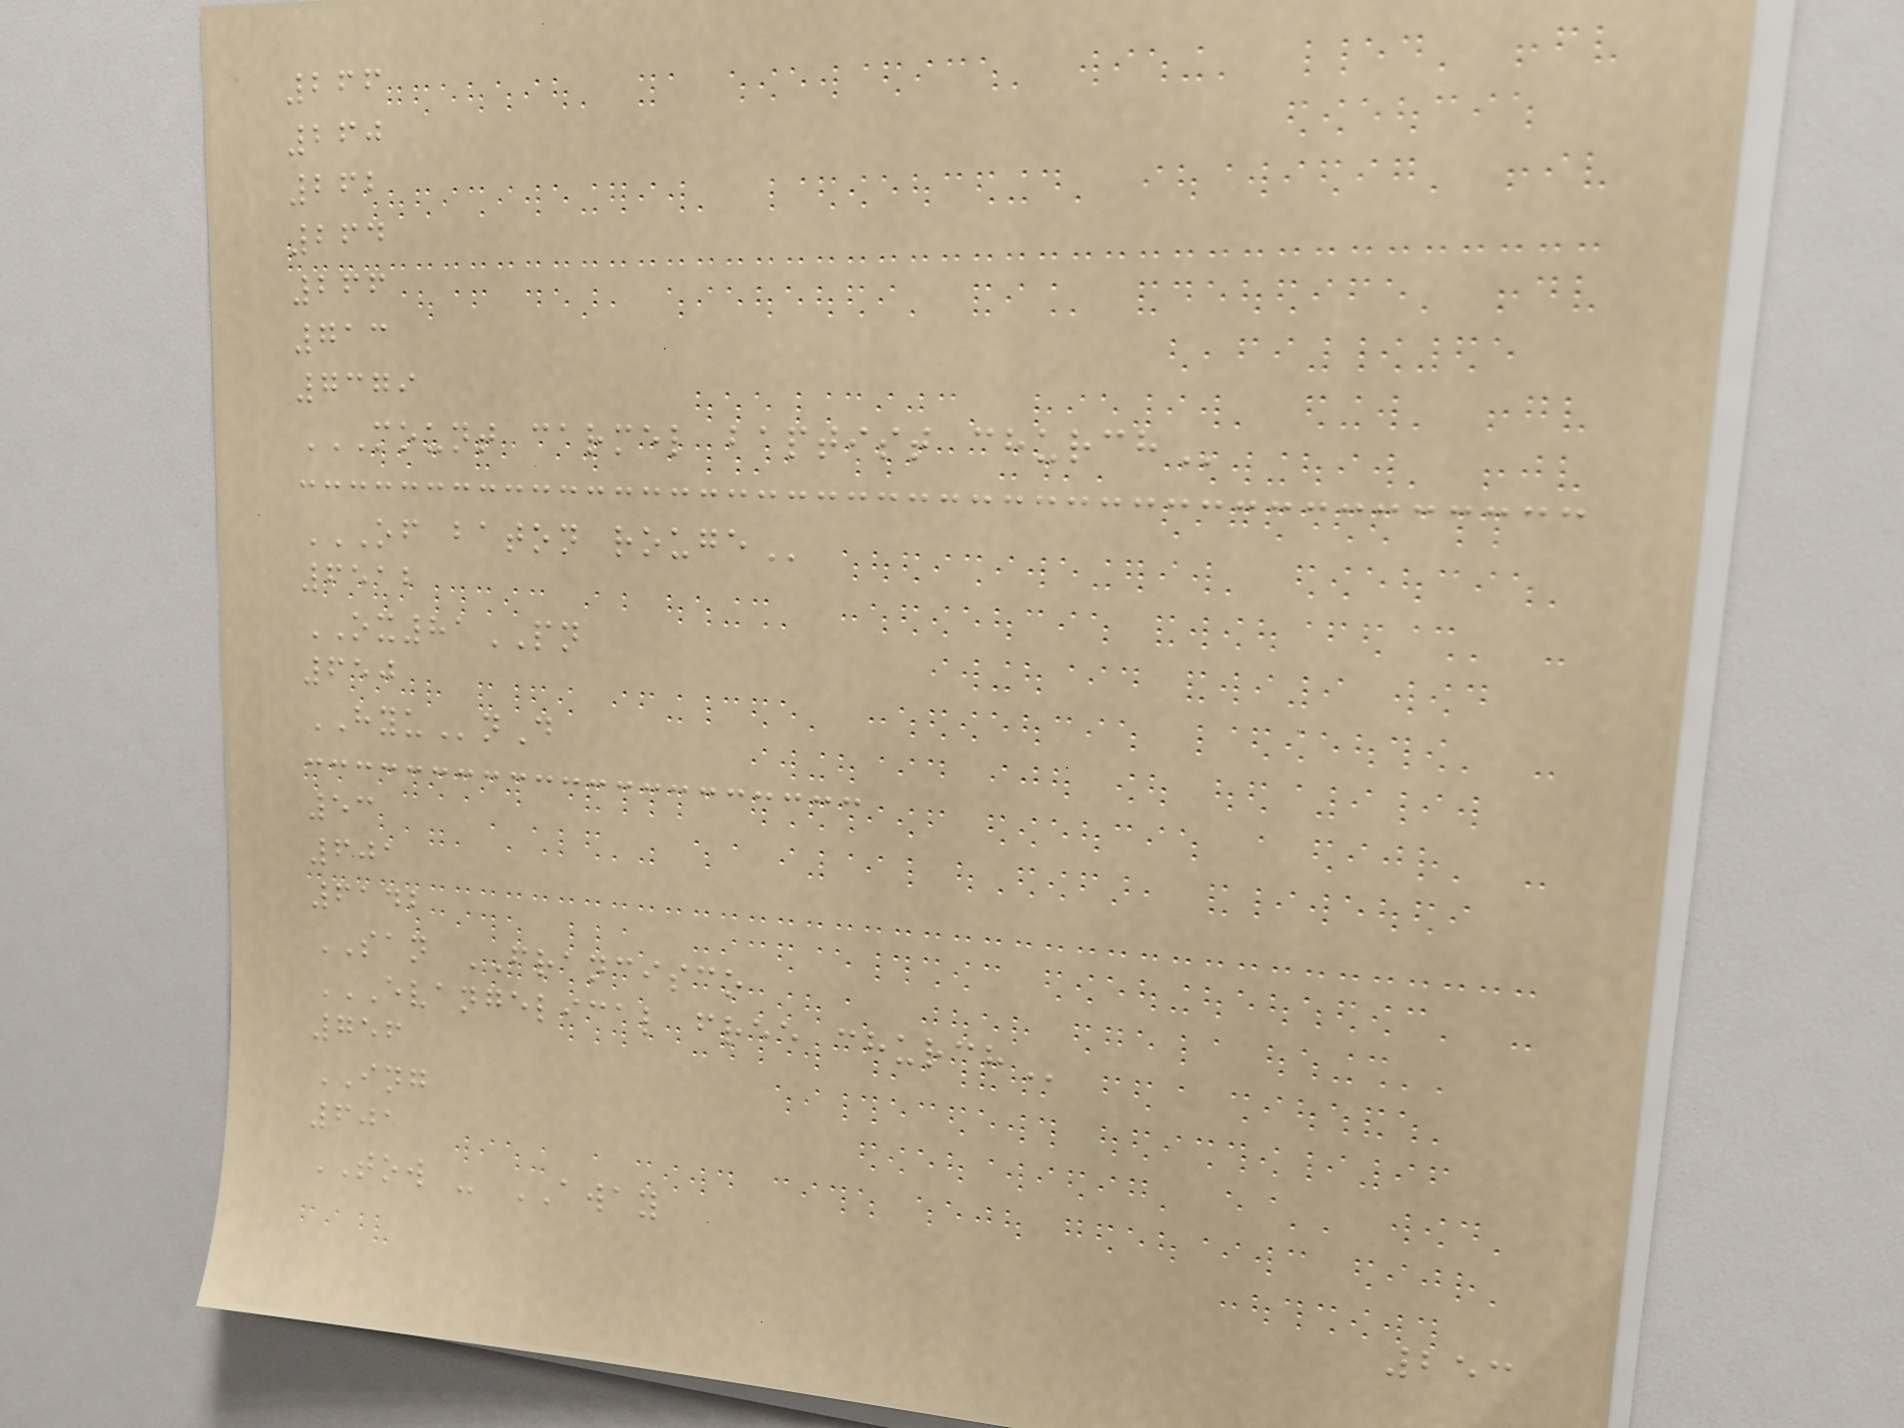266
260
262
264
266
713
7379
MOUNT CARMEL BAPTIST CHURCH
OF BATON ROUGE
6512
OX81PN
650
HYUnD
53
601
6142
SAN FRANCISCO
EVANGELICAL FREE CHURCH
756
ING
601
TOW - AWAY
253
